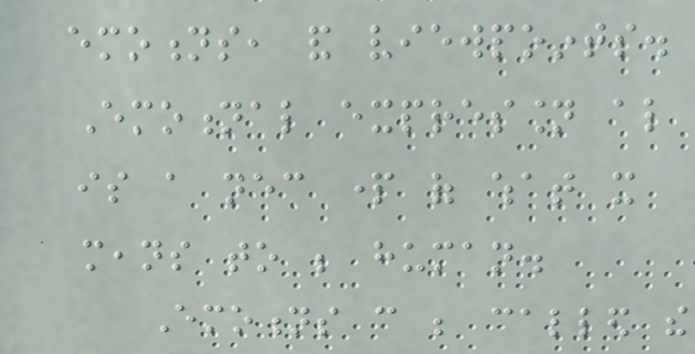emotions, and viewpoints.
Emotional expression also
is a necessary part of what it
means to be human.
Emotions can be called the
